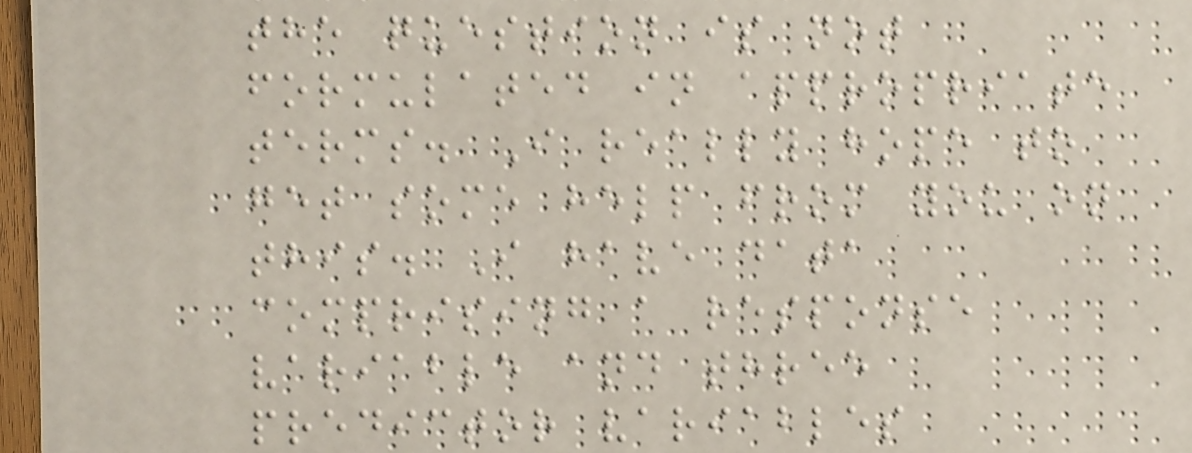the question is not
formulated in appropriate
terms. I really hope to
get some help from you on
this. I have data
comprising a response
variable and three
predictor variables
